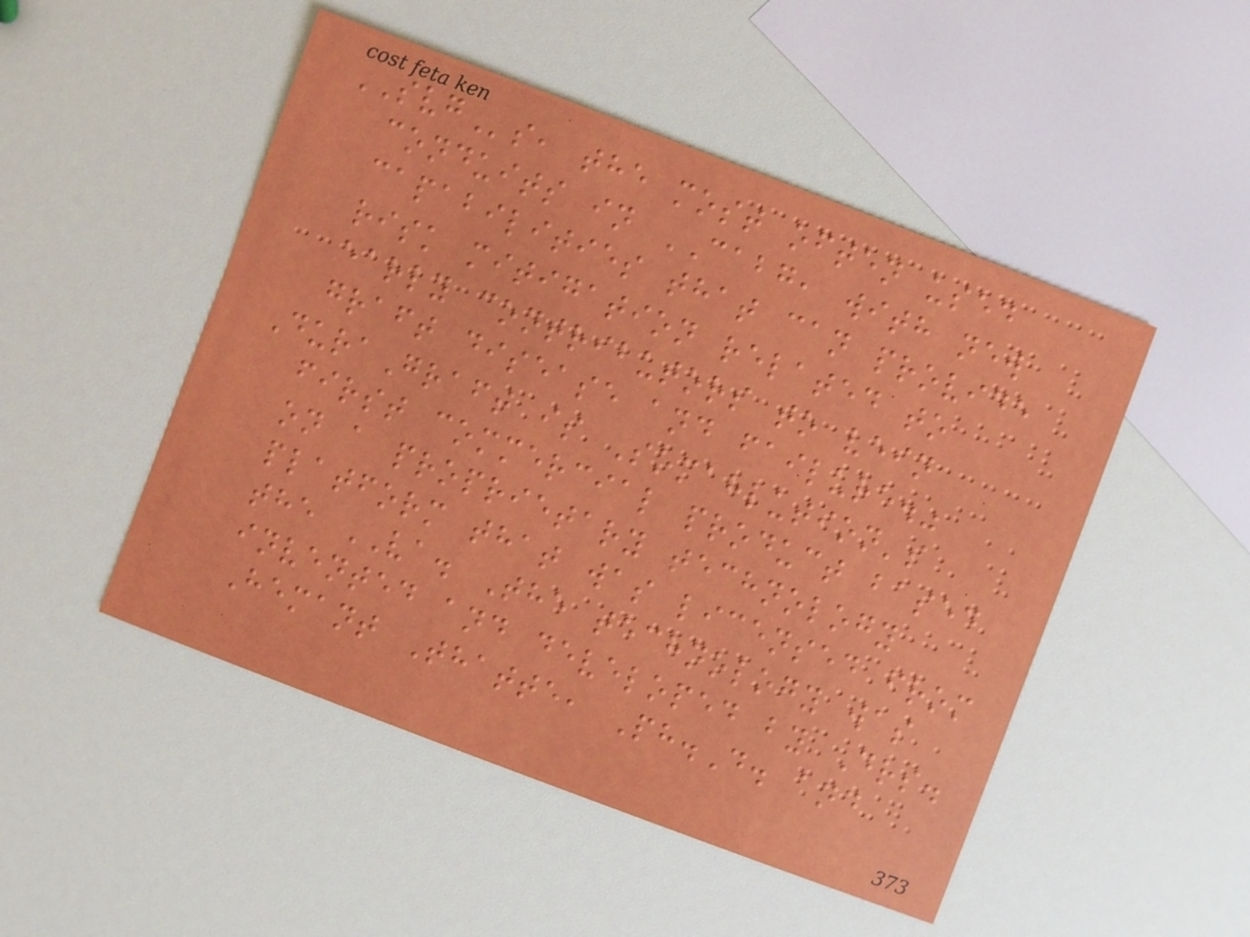SVGs, the most often used
conduits in CABG, with new
capabilities that can provide
risk mitigation related to
early contributors to vein
graft disease and failure."
DuraGraft is Somahlution's
first commercial product based
on a proprietary technology
platform that was licensed from
the VA. The technology was
invented and developed by Drs.
Hemant Thatte, Ph.D. and
